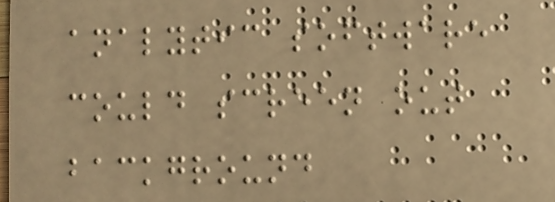analytic software
could screen out
background
